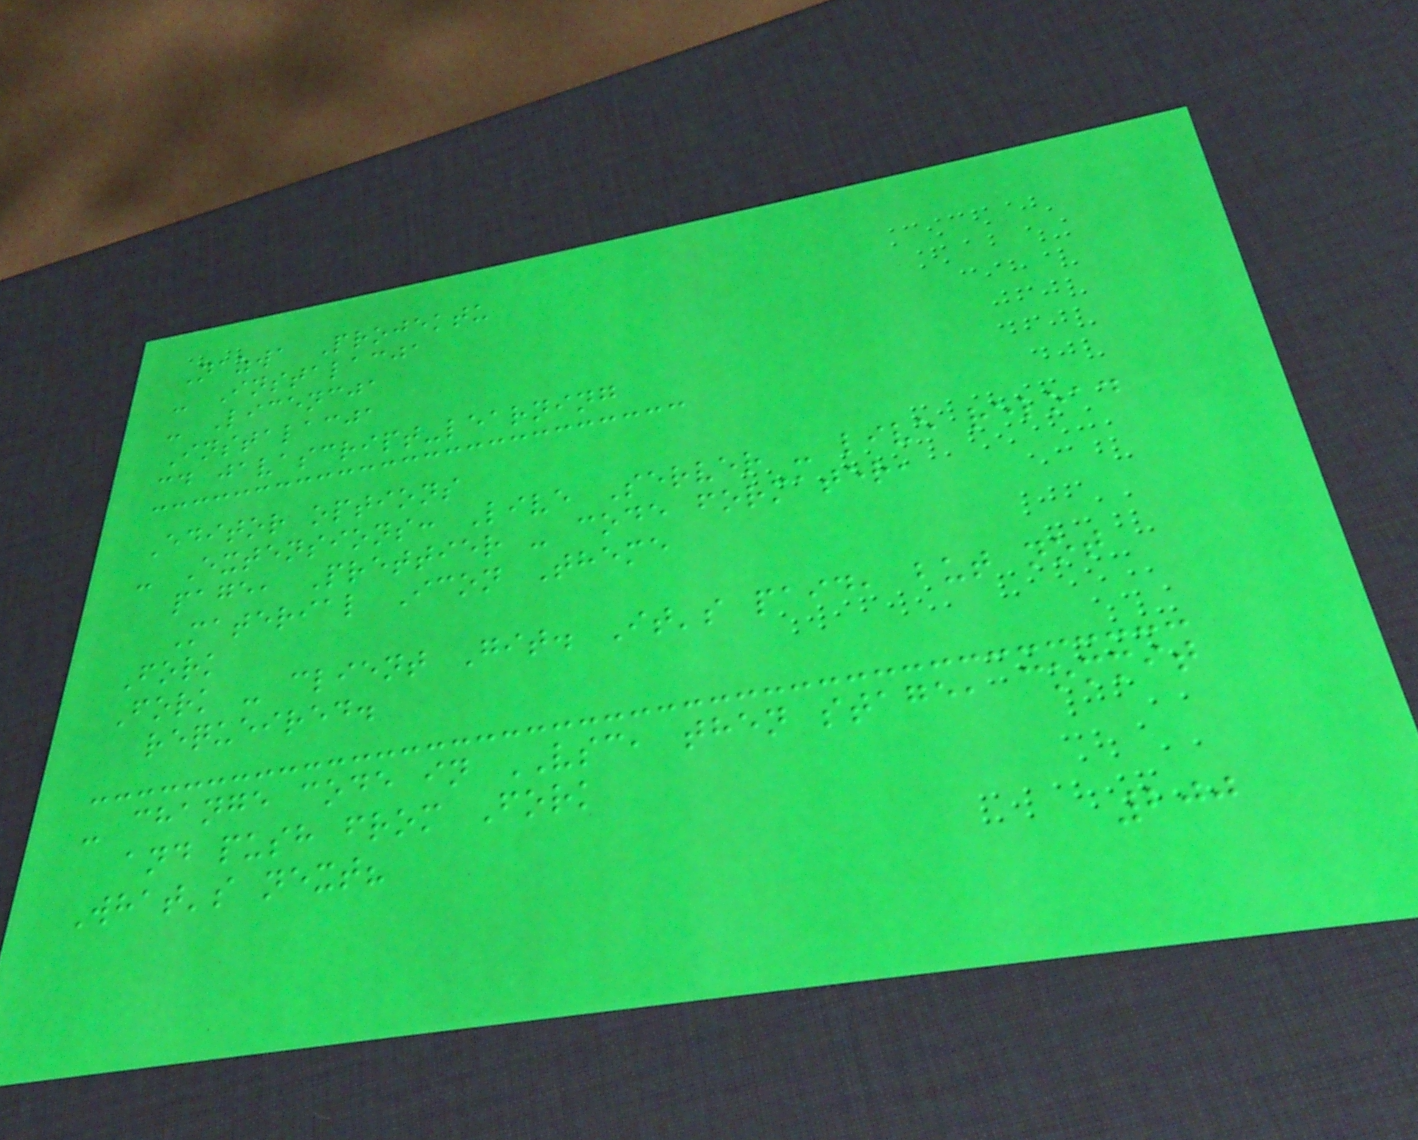Nazwa Projektu
- Instalacja
- Licencja
Instalacja
cd javascript-learning
Editor options
- Extensions: Live Server - live reload
page, Prettier - code formater,
Material Icon Theme
Fork
Fork - client Git. It's paid, but not
requeired.
- change code in VSC, then stage, commit
and push from Fork
What's next?
200
